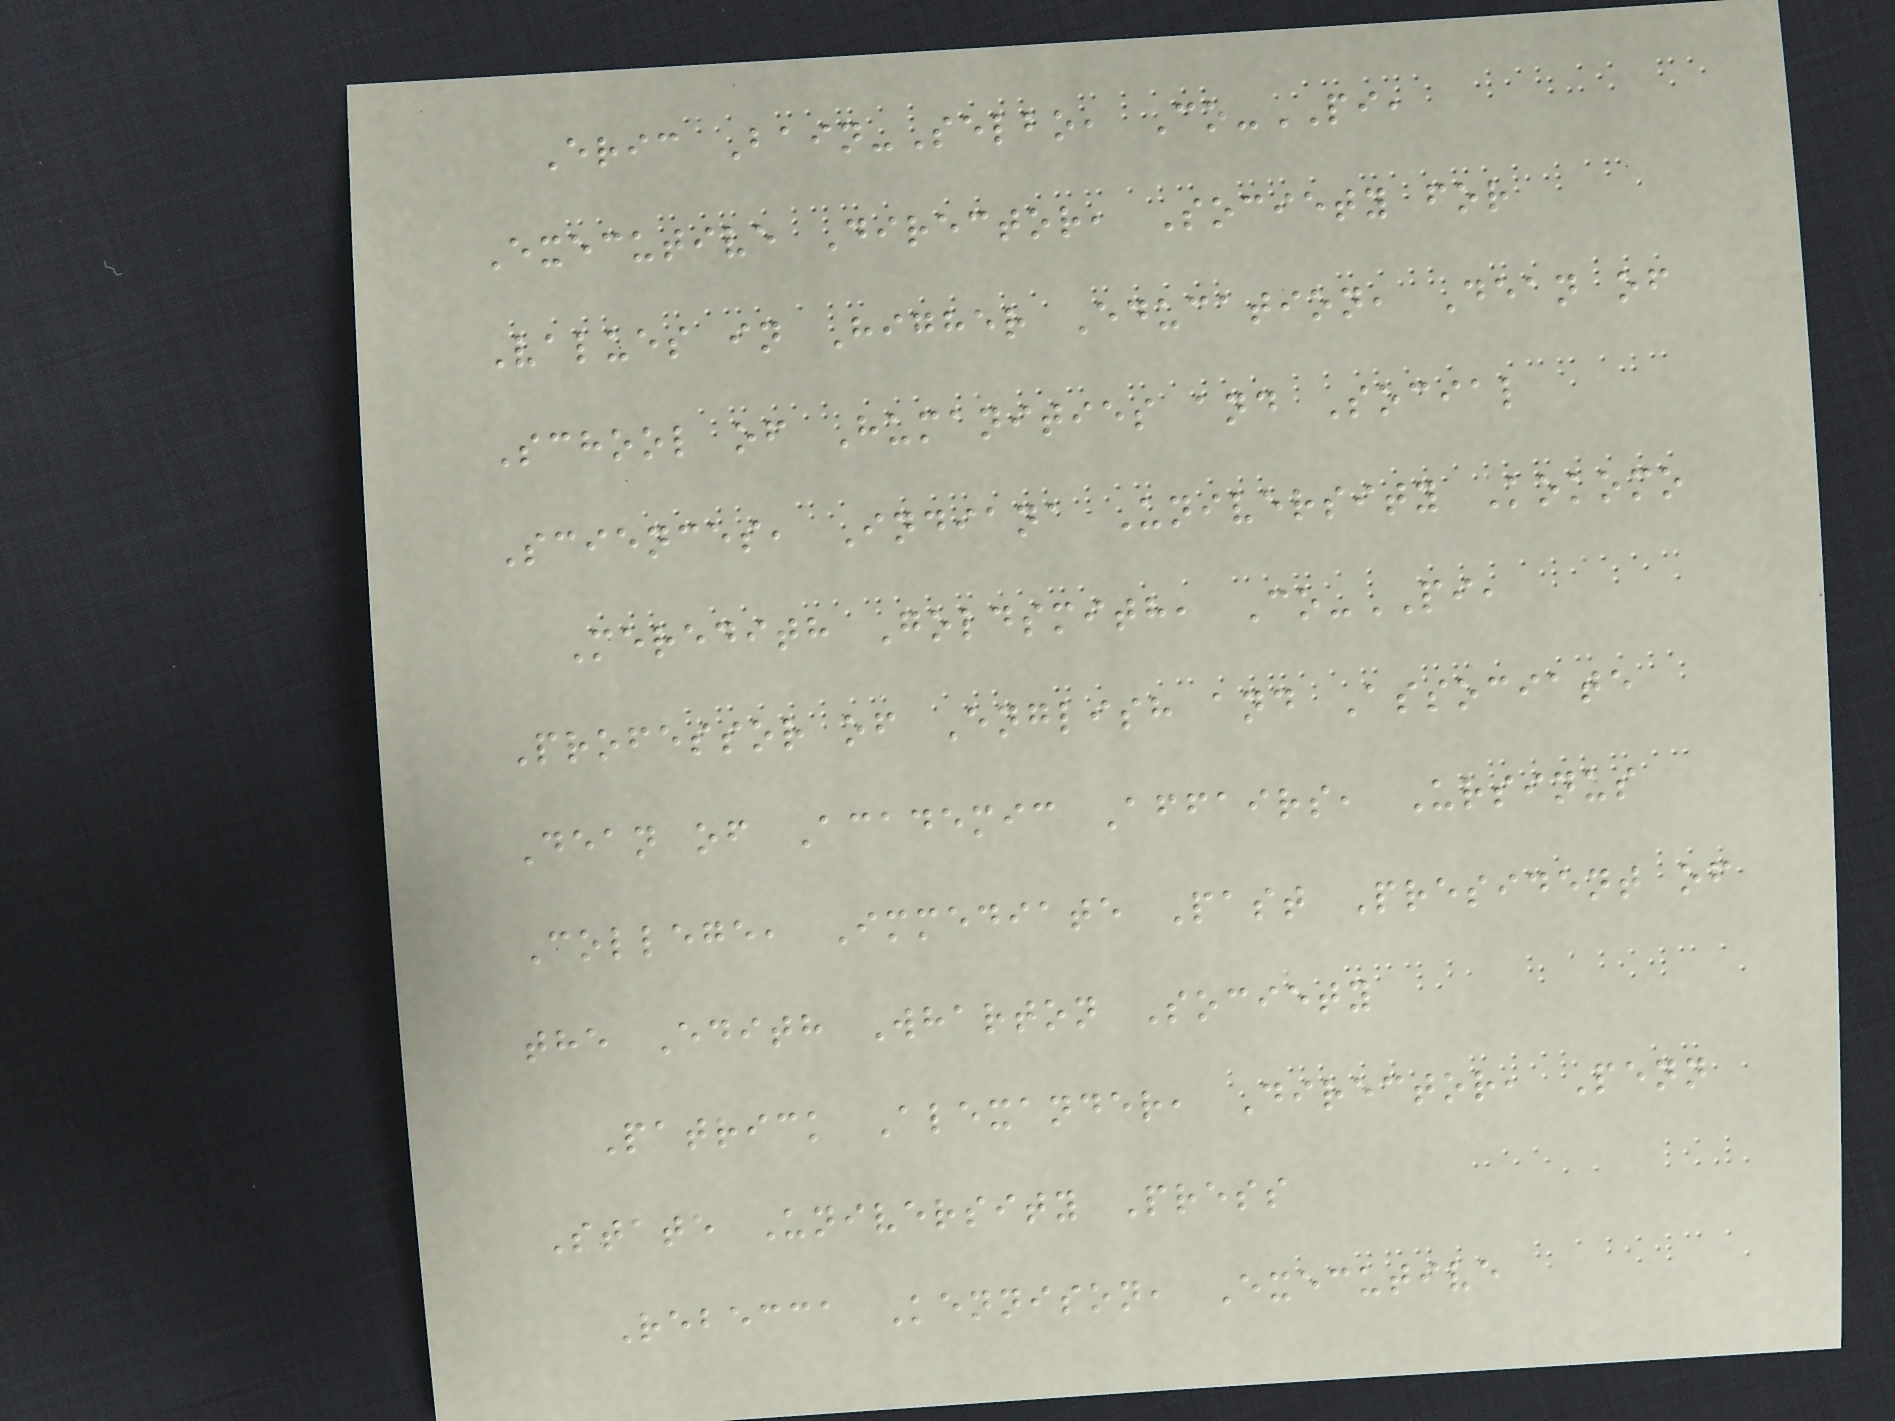Eric Bain-Selbo, Co-PI,
Executive Director, Society for
Values in Higher Education, Dean of
School of Humanities and Social
Sciences, Indiana University Kokomo
Meredith Goldsmith, Co-PI,
Professor of English and Associate
Dean of Academic Affairs, Ursinus
College, Immediate Past President of
the Edith Wharton Society
Patrick Alexander, Director, Penn
State University Press
Rebecca Kennison, Executive
